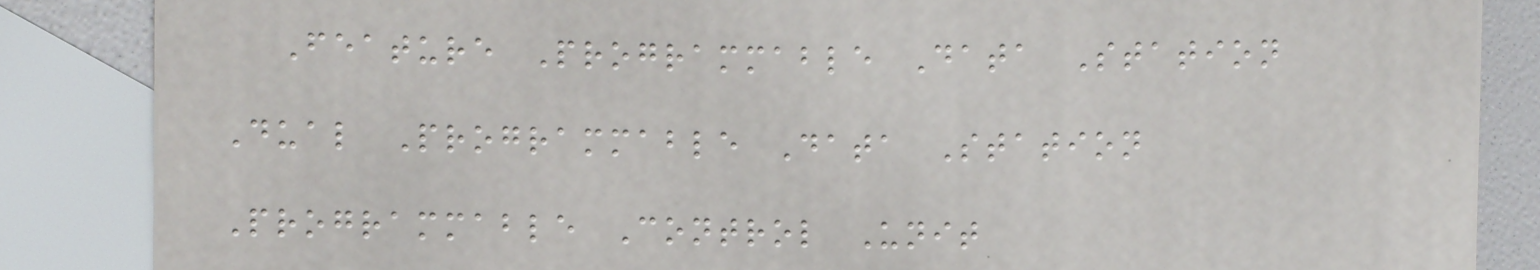Feature Programmable Data Station
Dual Programmable Data Station
Programmable Control Unit
